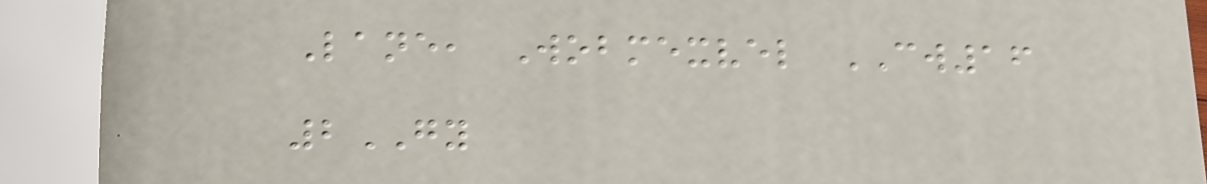Lane, Wobmexvel CW16
2GY
